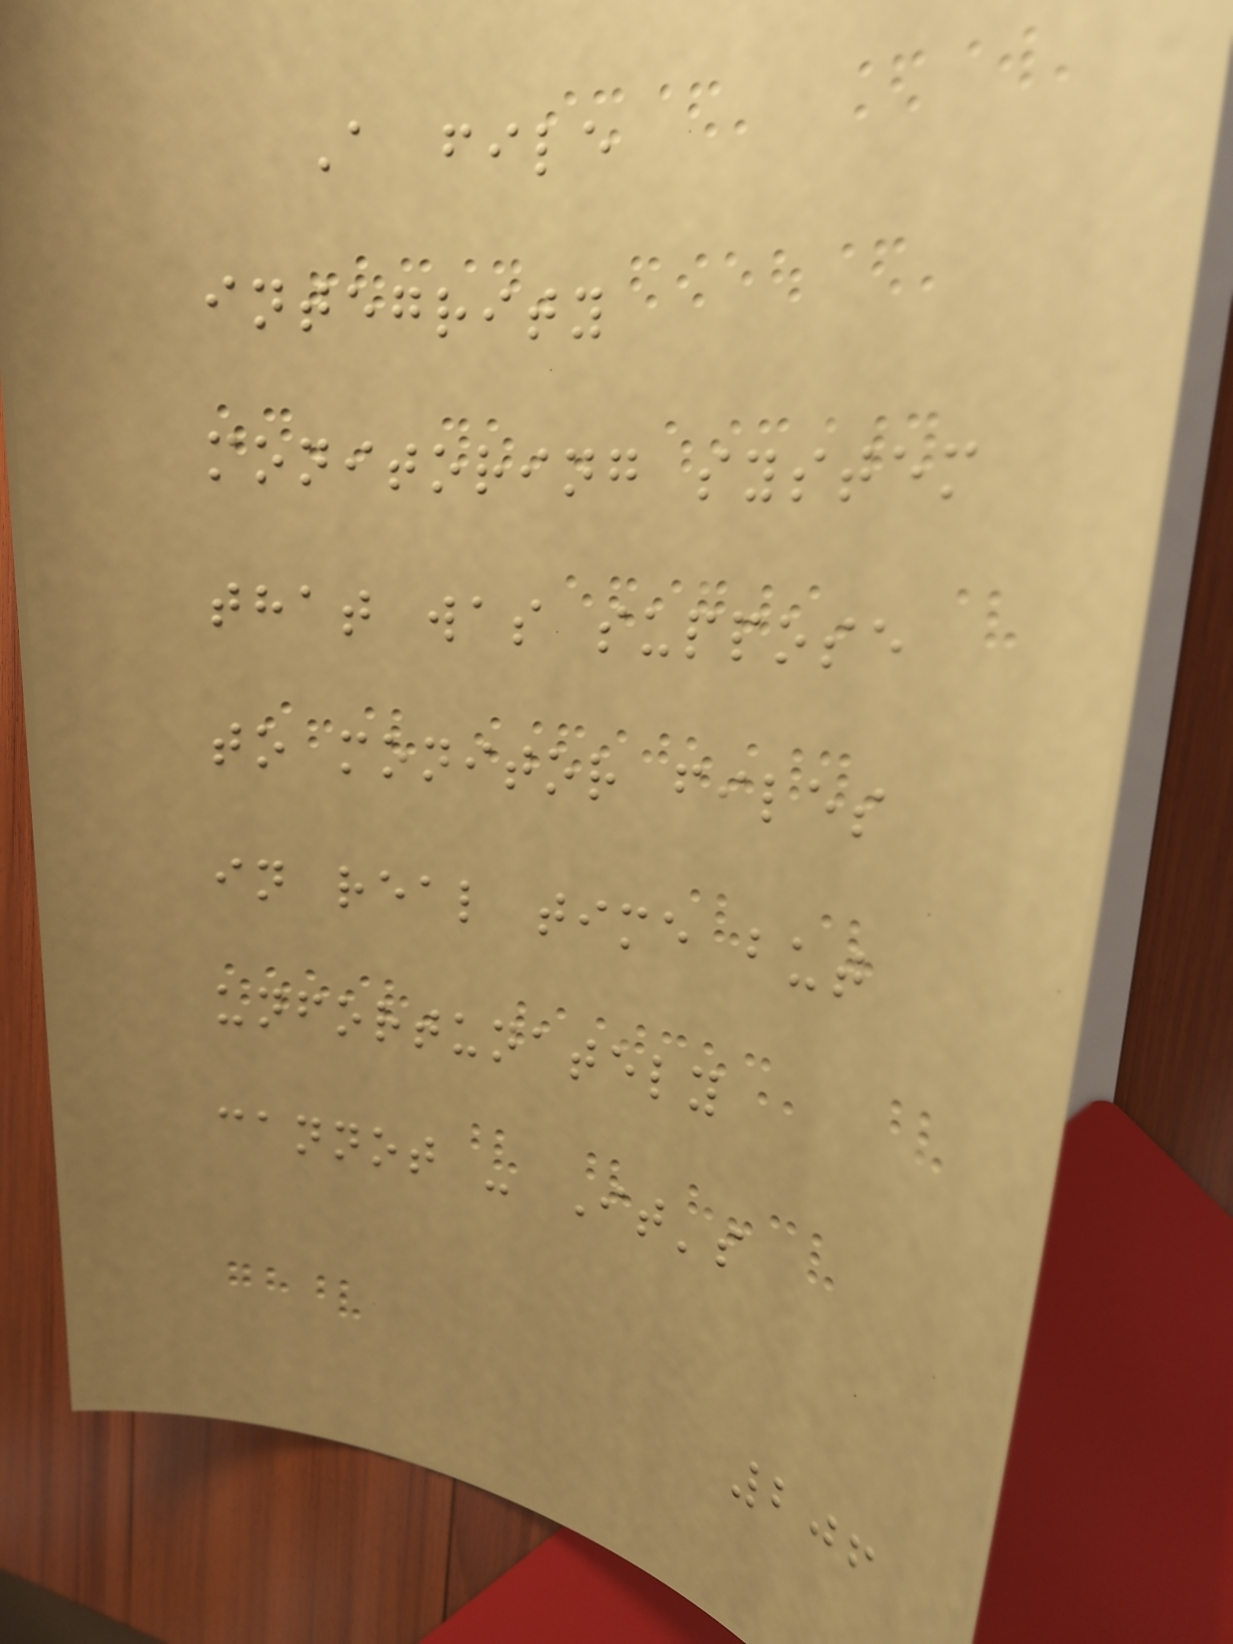A file
integrity
monitoring system
that was suppose
to monitor files
in real time but
unfortunately
cannot - It's
206
